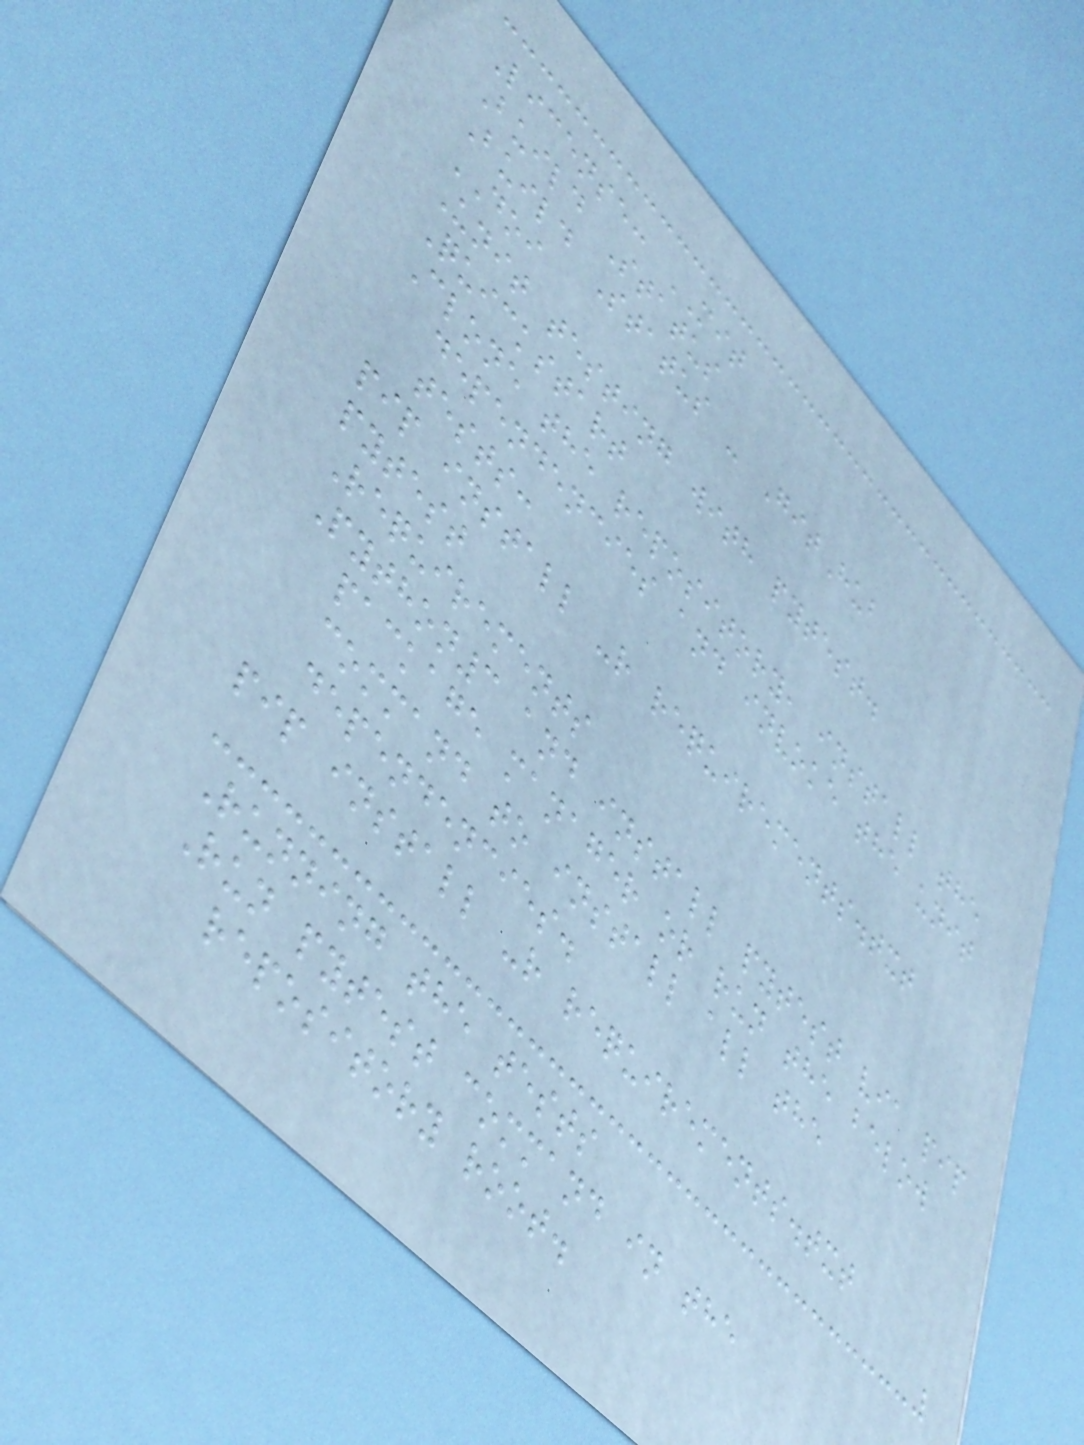License: MIT
Build Status
Build Status - GitHub
DOI
Unit testing with pytest.
Quickstart
Clone the repository, install the
dependencies and invoke the unit
tests:
pip install -r requirements.txt
pytest
Requirements
Python3 and install pytest via pip
package manager or run the below
command to install all the
dependencies.
pip install -r requirements.txt
Running the tests
Run pytest command in the
repository root.
